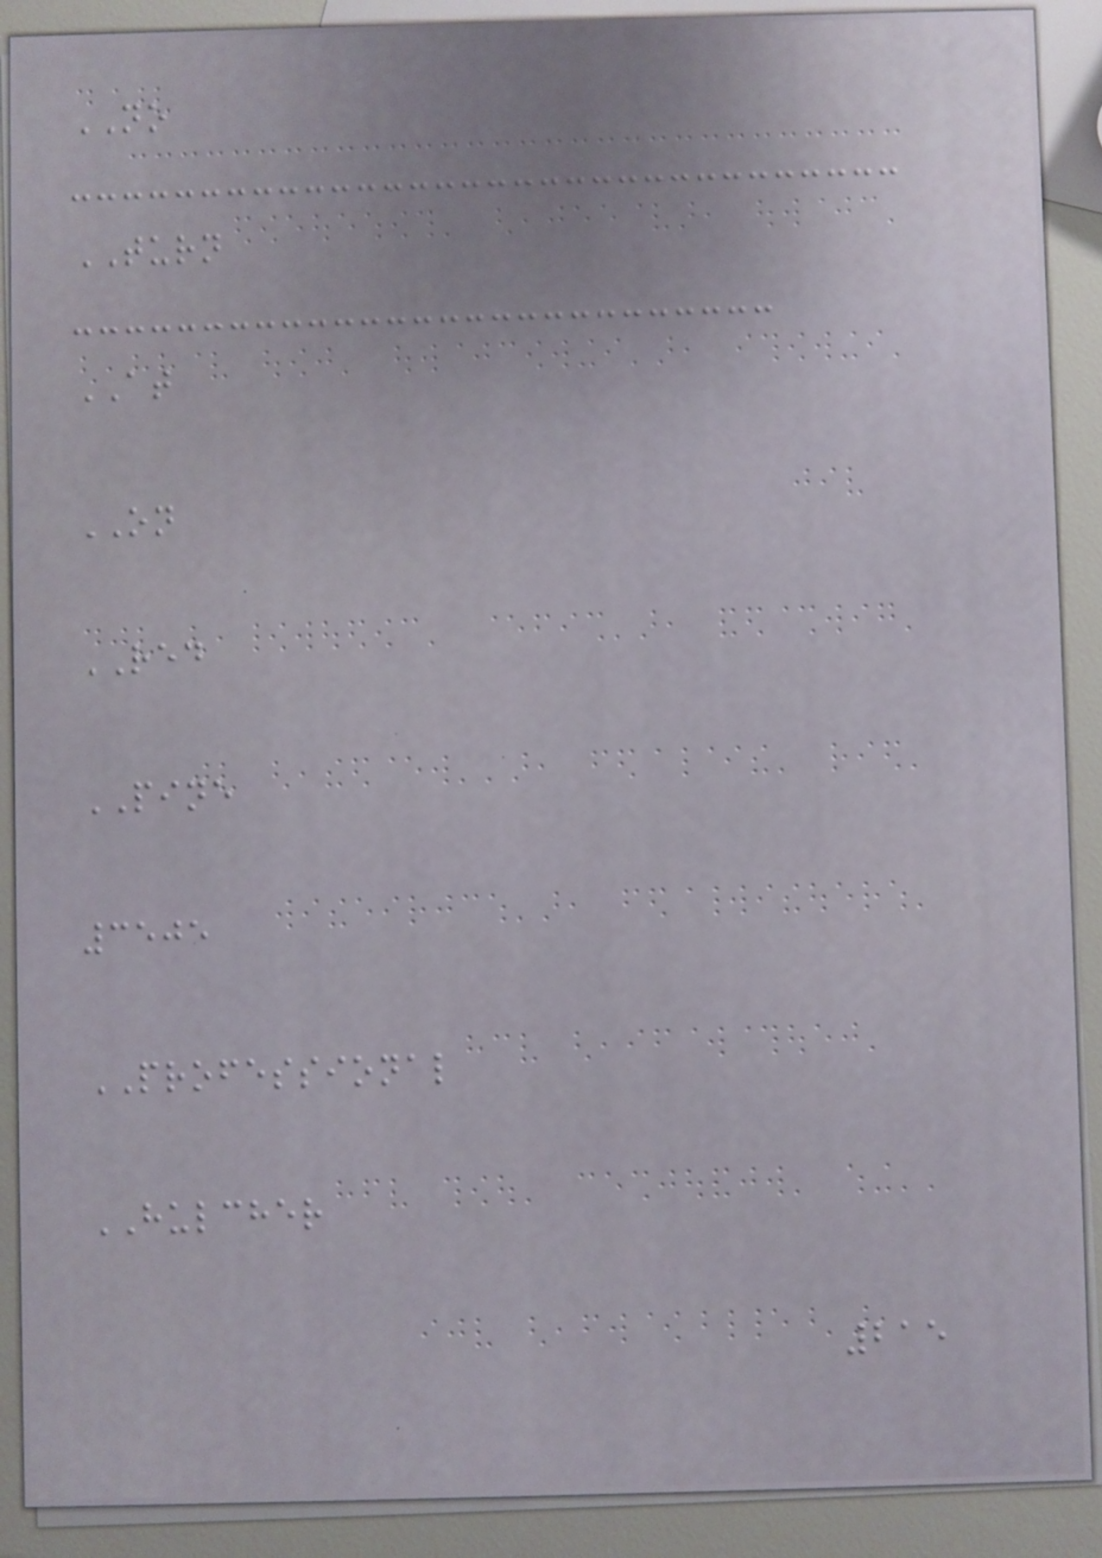NO
TURN
AT
ON
RED
PINE
3505
PROFESSIONAL
HULCHER
215
